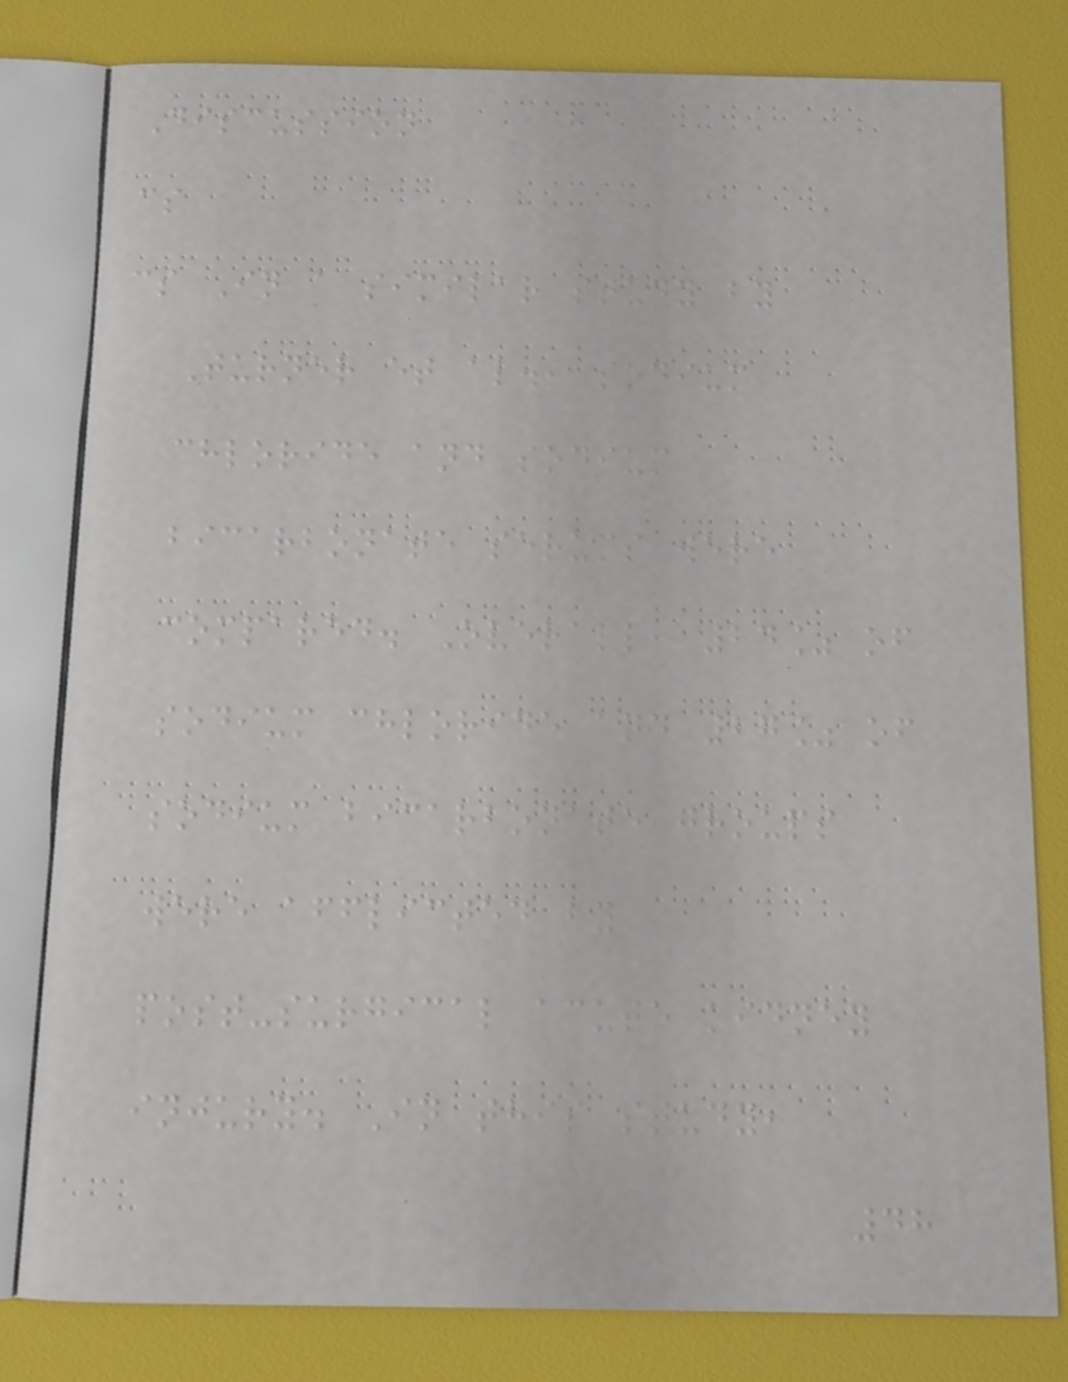Discussion
cs
cs In a similar study by
Turner et al., sodium
chloride and sodium
bicarbonate serums were
compared. Overall, 24% of
sodium chloride and 27% of
sodium bicarbonate groups
were afflicted by
post-surgical acute kidney
injury. In this study,
48
